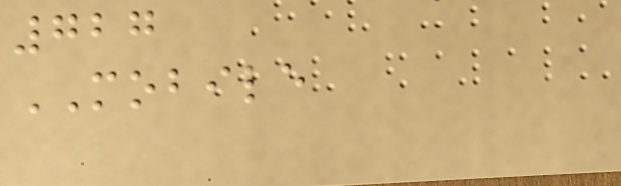727
MOBILE
